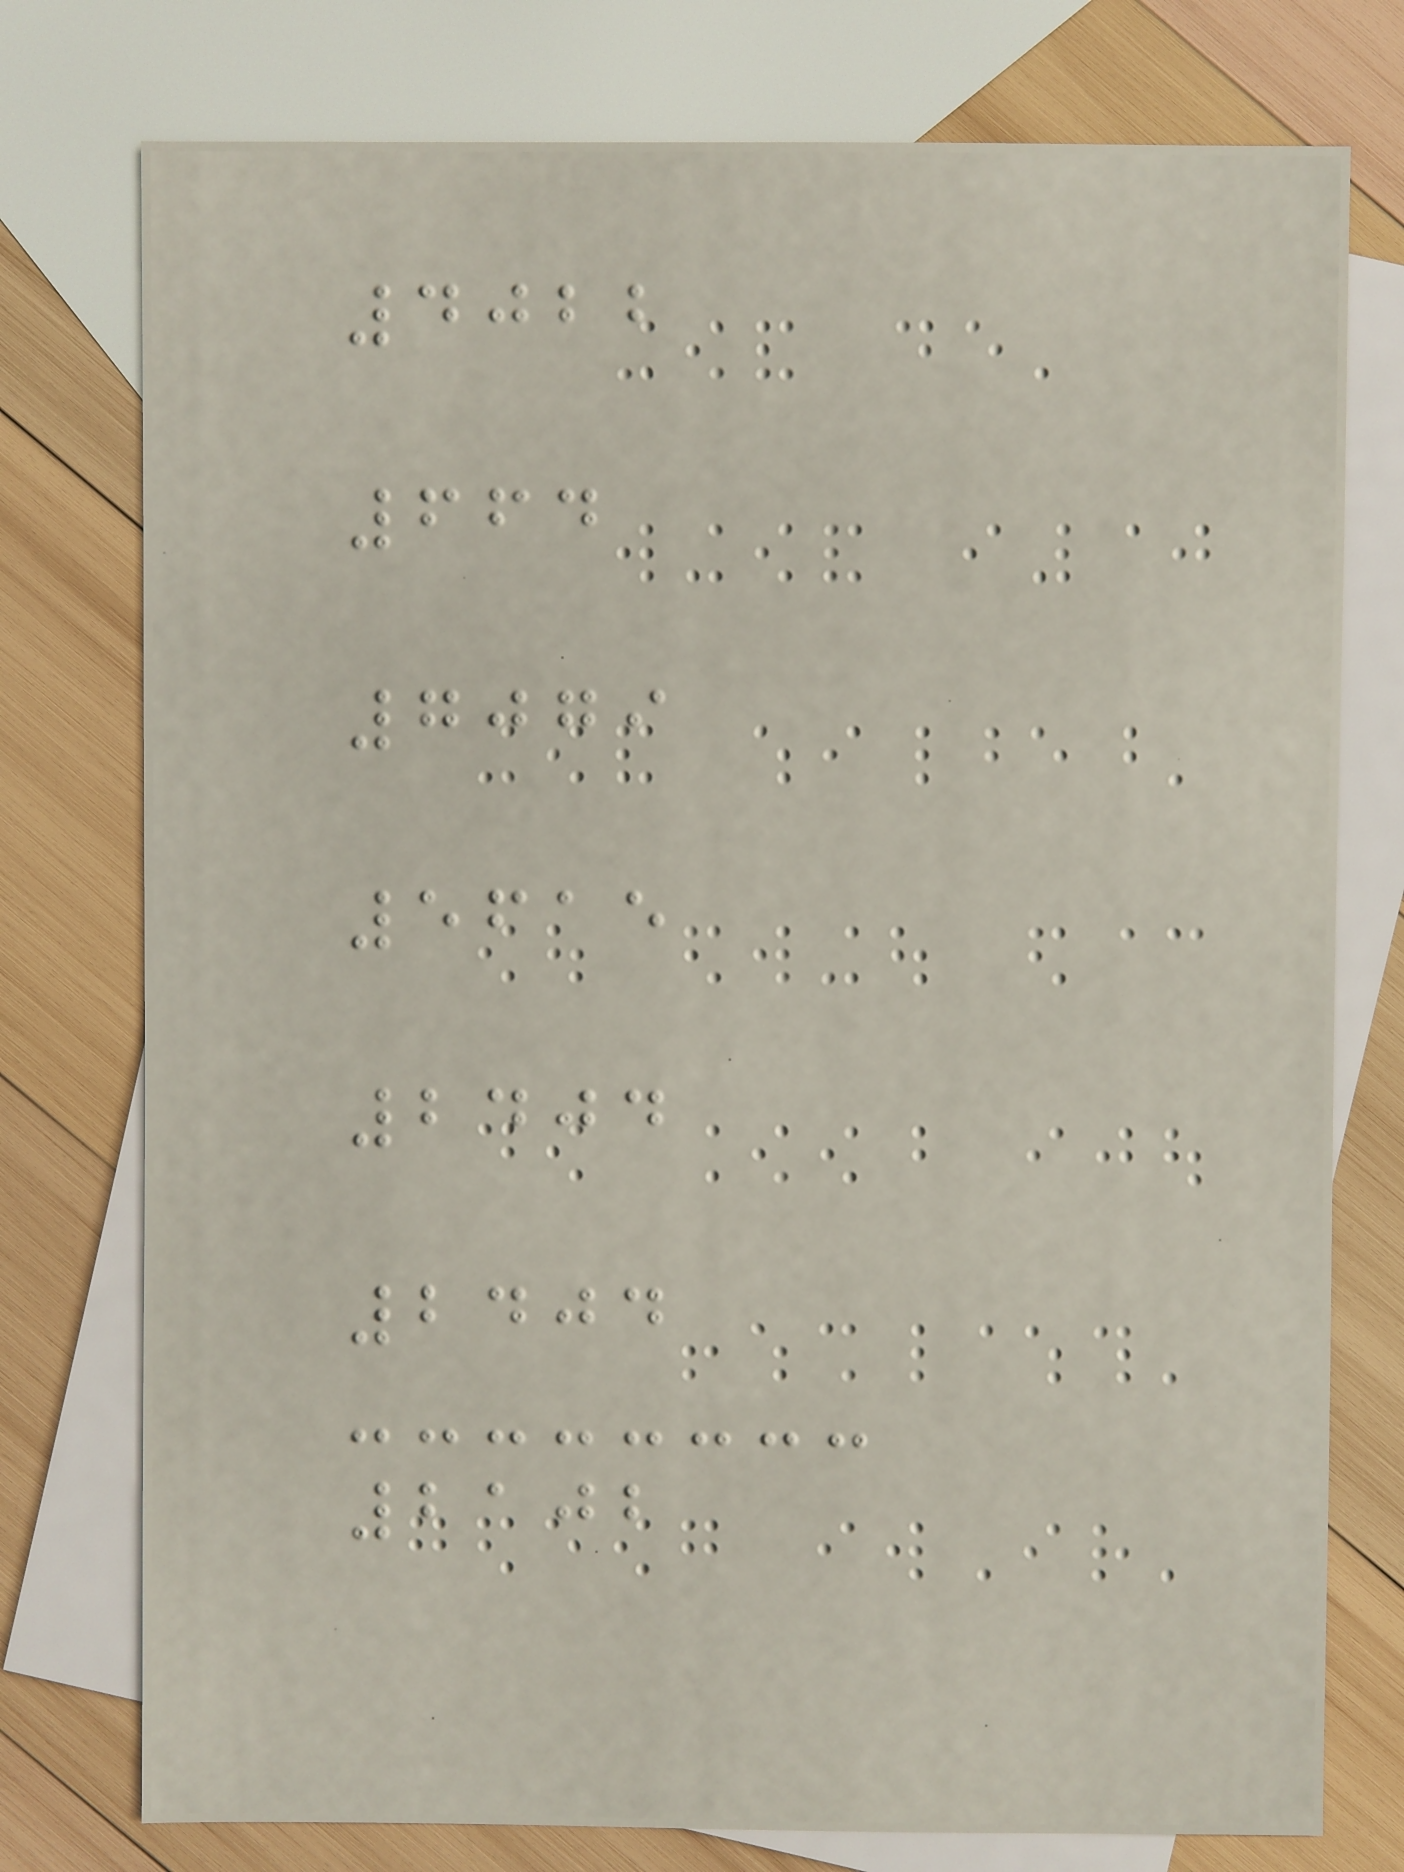4022
664
7079
5615
2404
2404
2102
